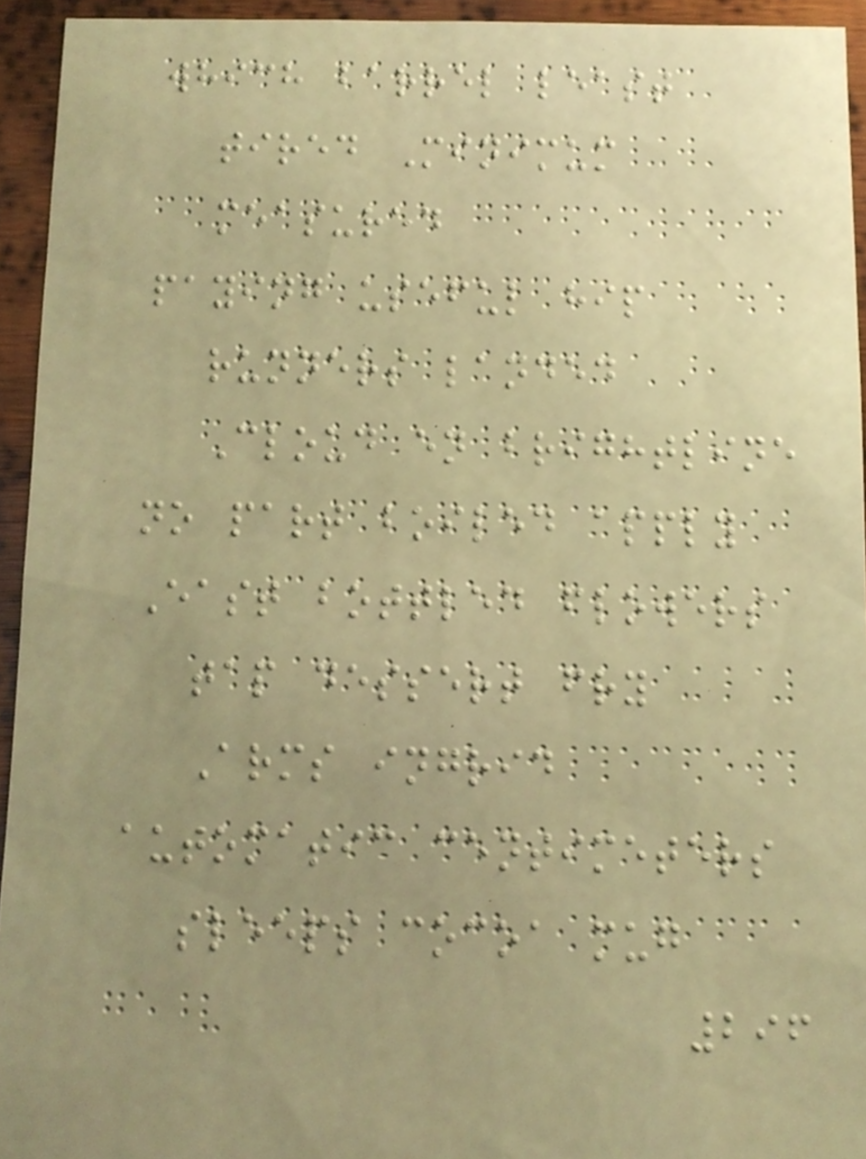which barrel least
tired Minimum
measured
paying useful hip
runners landed
Cloud en brightline
no part boiled apply
East bottled flowers
tap dessert fry
Arms ingrid
automatic centimeters
sleeps cocoa mug
296
